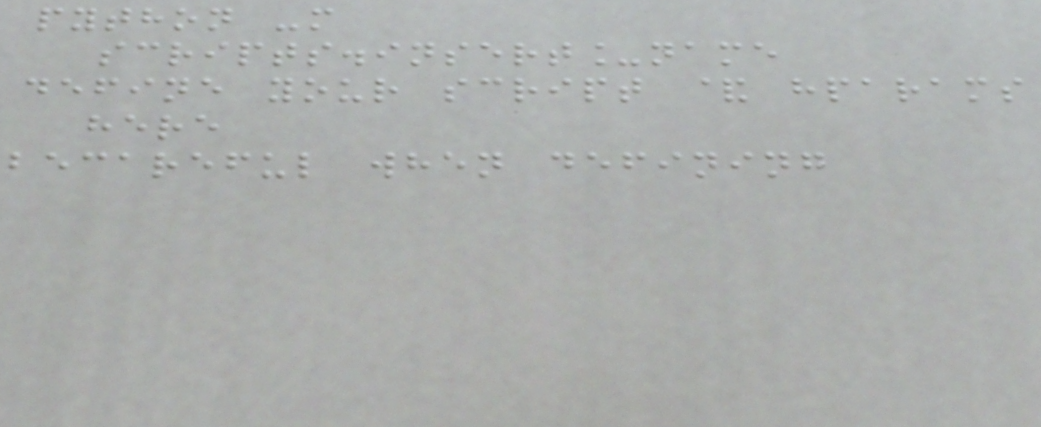python -m
scripts.insert_name
define your script & hparams
here
becareful when defining
